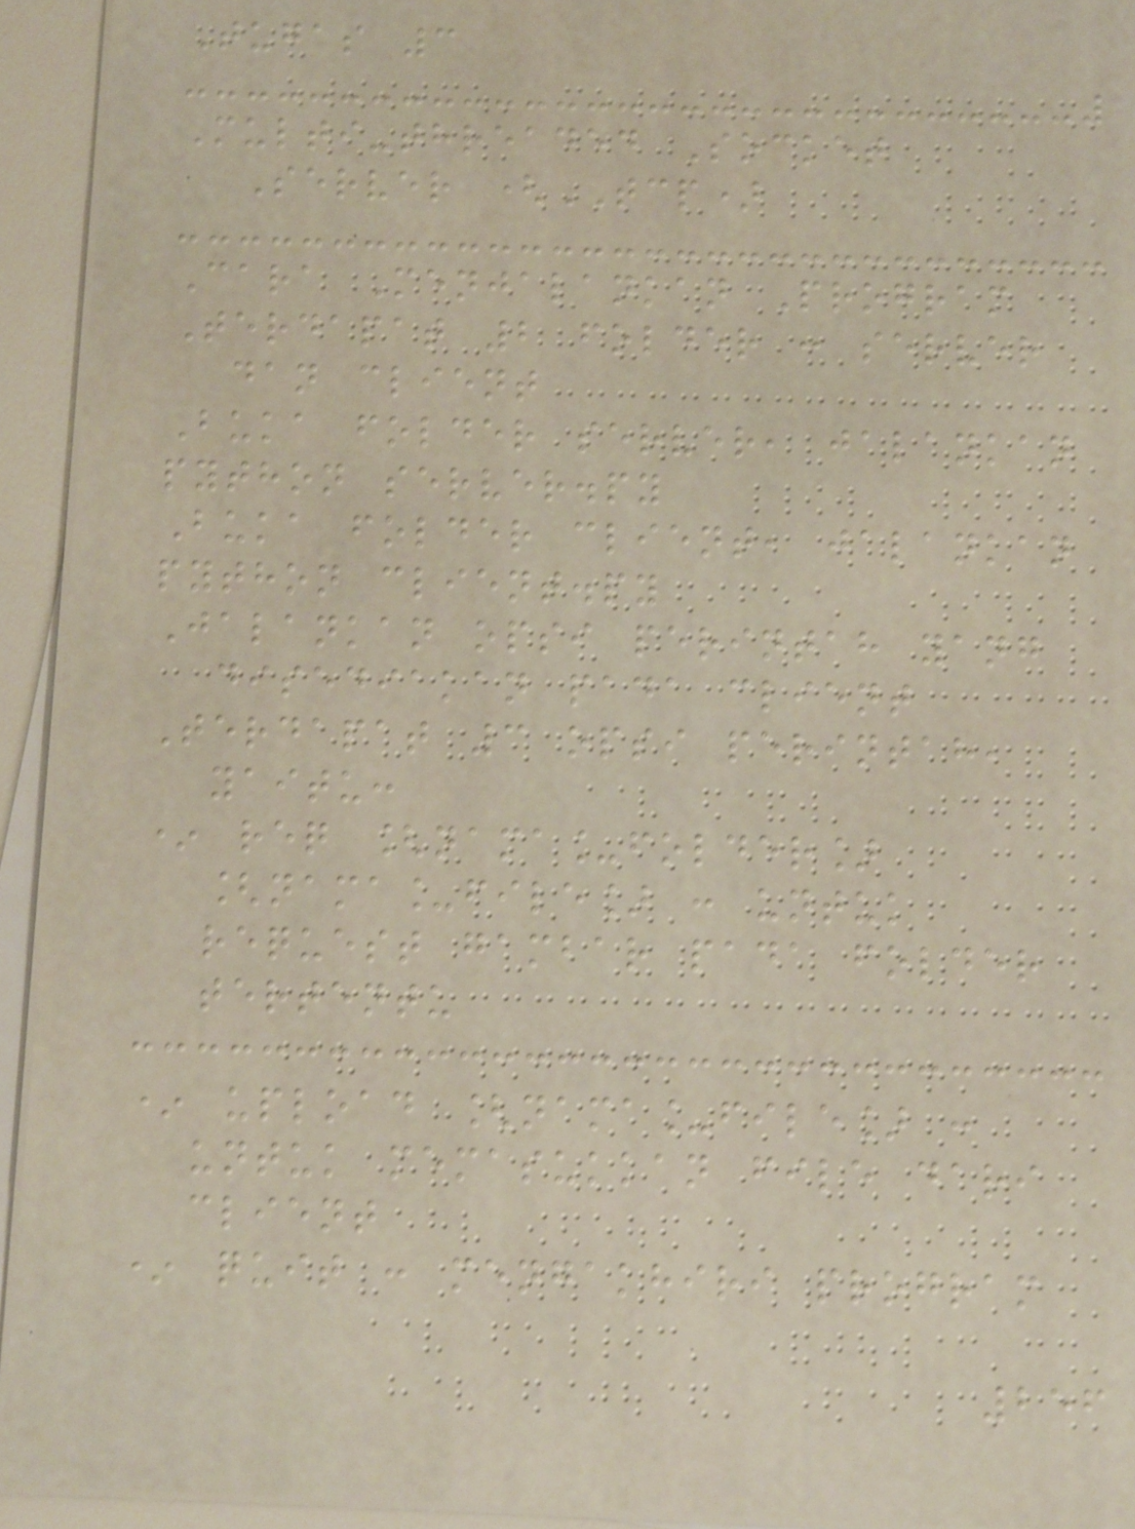Tugas 3
Multi-threaded Socket
Server (TCP)
Cara Menjalankan Program
Terdapat 2 folder : server
dan client
Buka folder server, jalankan
python server.py
Buka folder client, jalankan
python client.py
Jalankan opsi perintah yang
disediakan pada client
Terdapat 3 opsi perintah,
yaitu:
* req [nama_folder]
[nama_file] : untuk
request gambar pada folder
tertentu
* upload [nama_file] :
untuk memasukkan file dari
client
* quit : mengakhiri program
256
